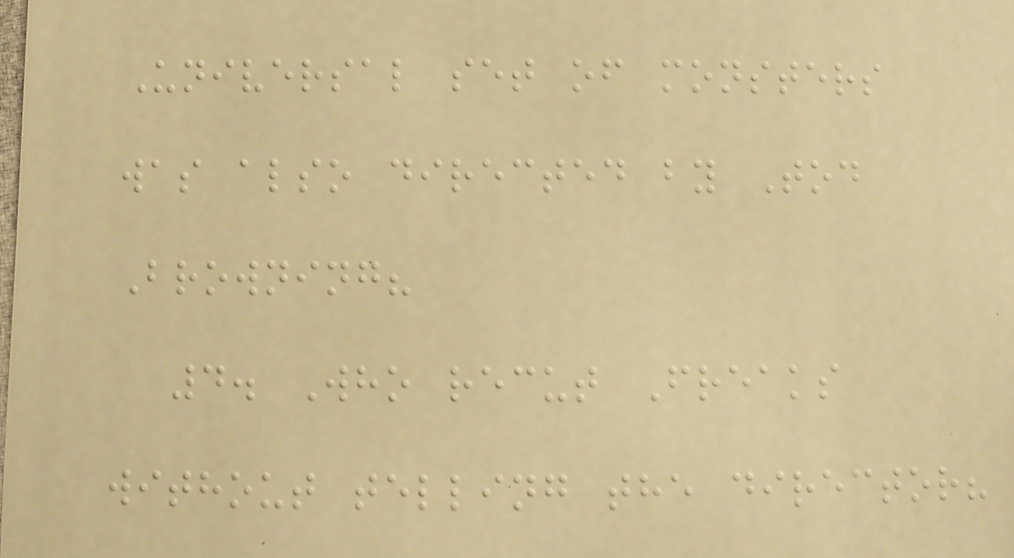Universal set of monsters
was also directed by Tod
Browning?
4. Who recut Freaks
without telling the director?
